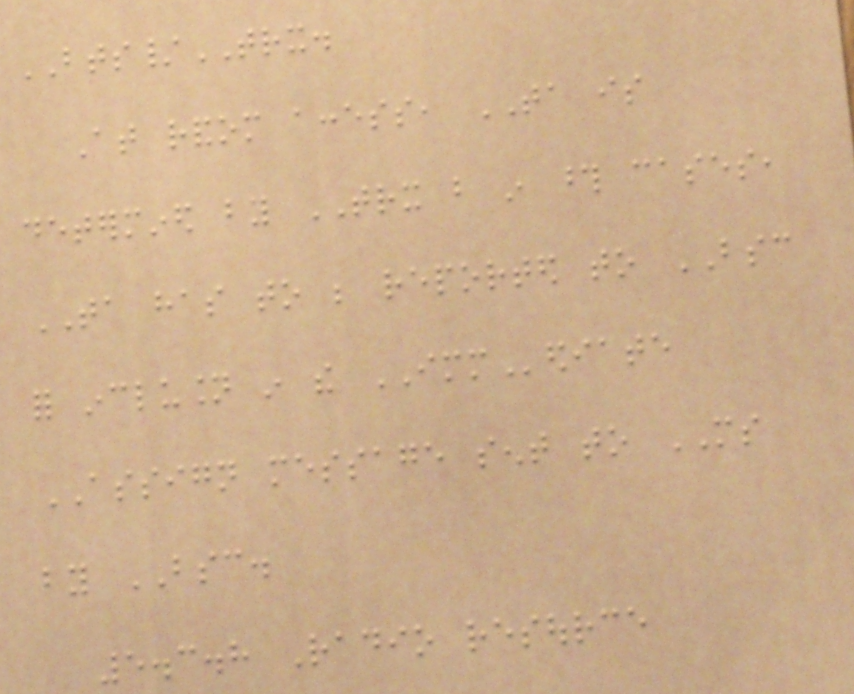BTS/TRX.
At random access, TA is
determined by TRX but in those cases,
TA has to be reported to BSC
for inclusion in the IMMediate
ASSIGN message sent to MS
by BSC.
5.3.8 Radio resource
